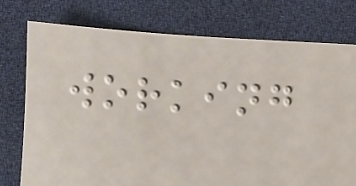working
